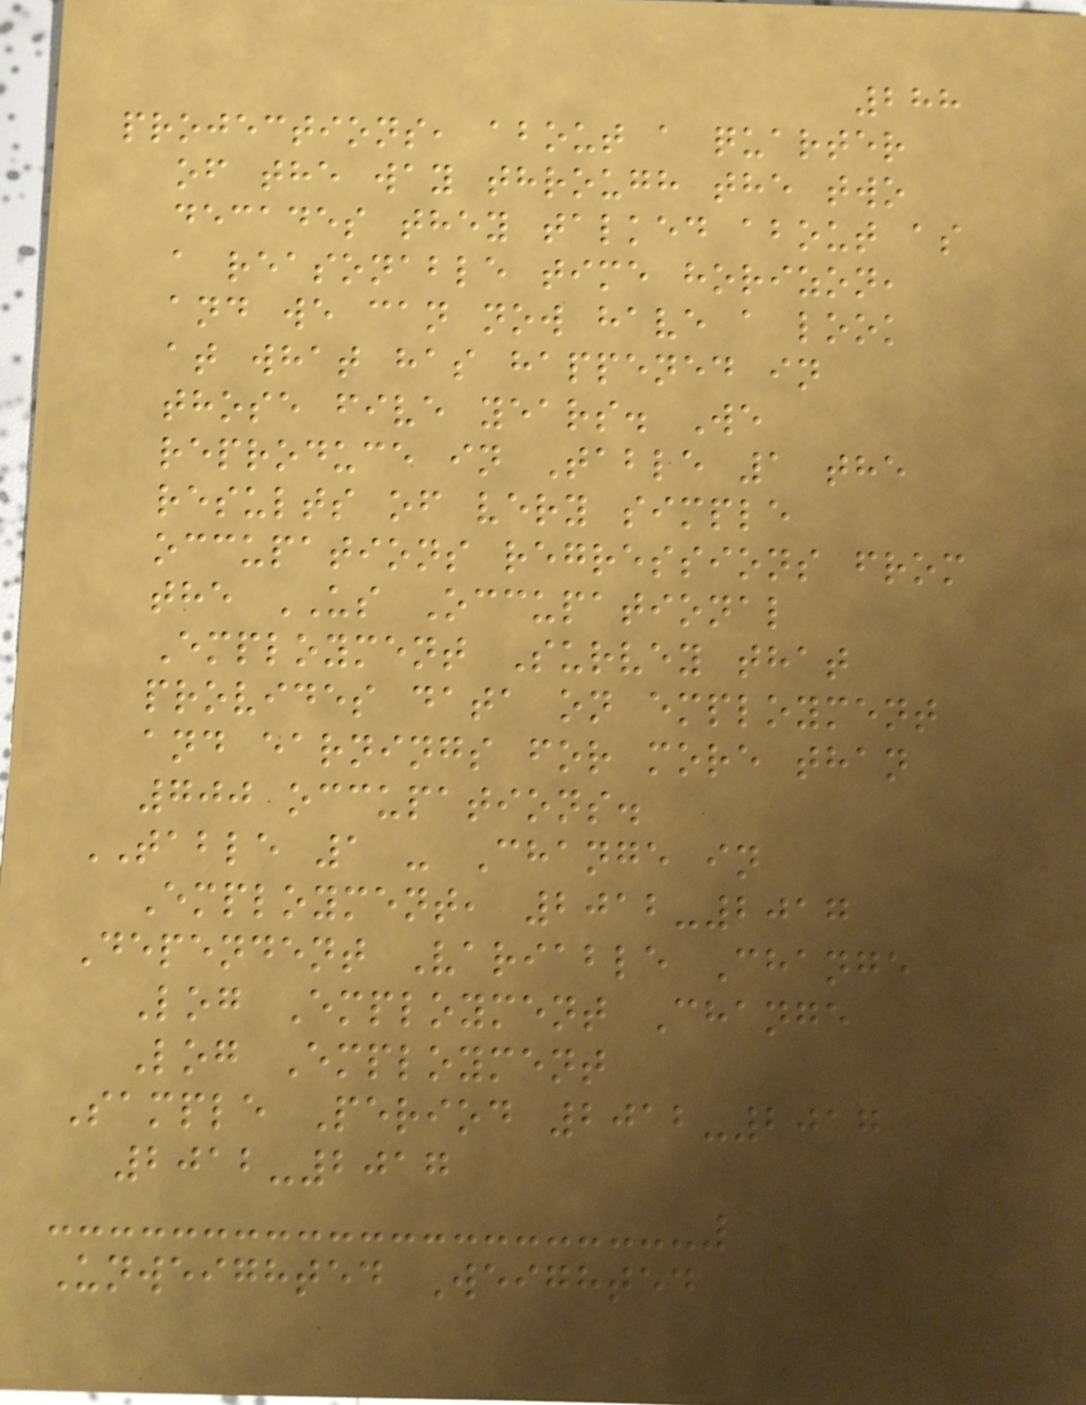288
projections, about a quarter
of the way through the two
decades they talked about as
a reasonable time horizon,
and we can now have a look
at what has happened in
those five years. We
reproduce in Table 1 the
results of very simple
occupations regressions from
the US Occupational
Employment Survey that
provides data on employment
and earnings for more than
700 occupations.
TABLE 1 - Change in
Employment, 2012-2017
Dependent Variable Change
Log Employment Change
Log Employment
Sample Period 2012-2017
2012-2017
Unweighted Weighted
